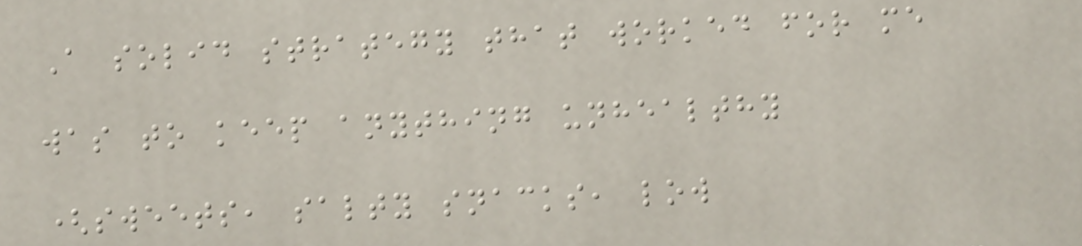A solid strategy that worked for me
was to keep anything unhealthy
(sweets, salty snacks, low
